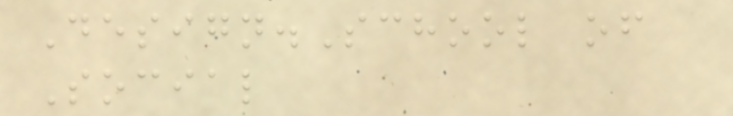Design.School of
Social
